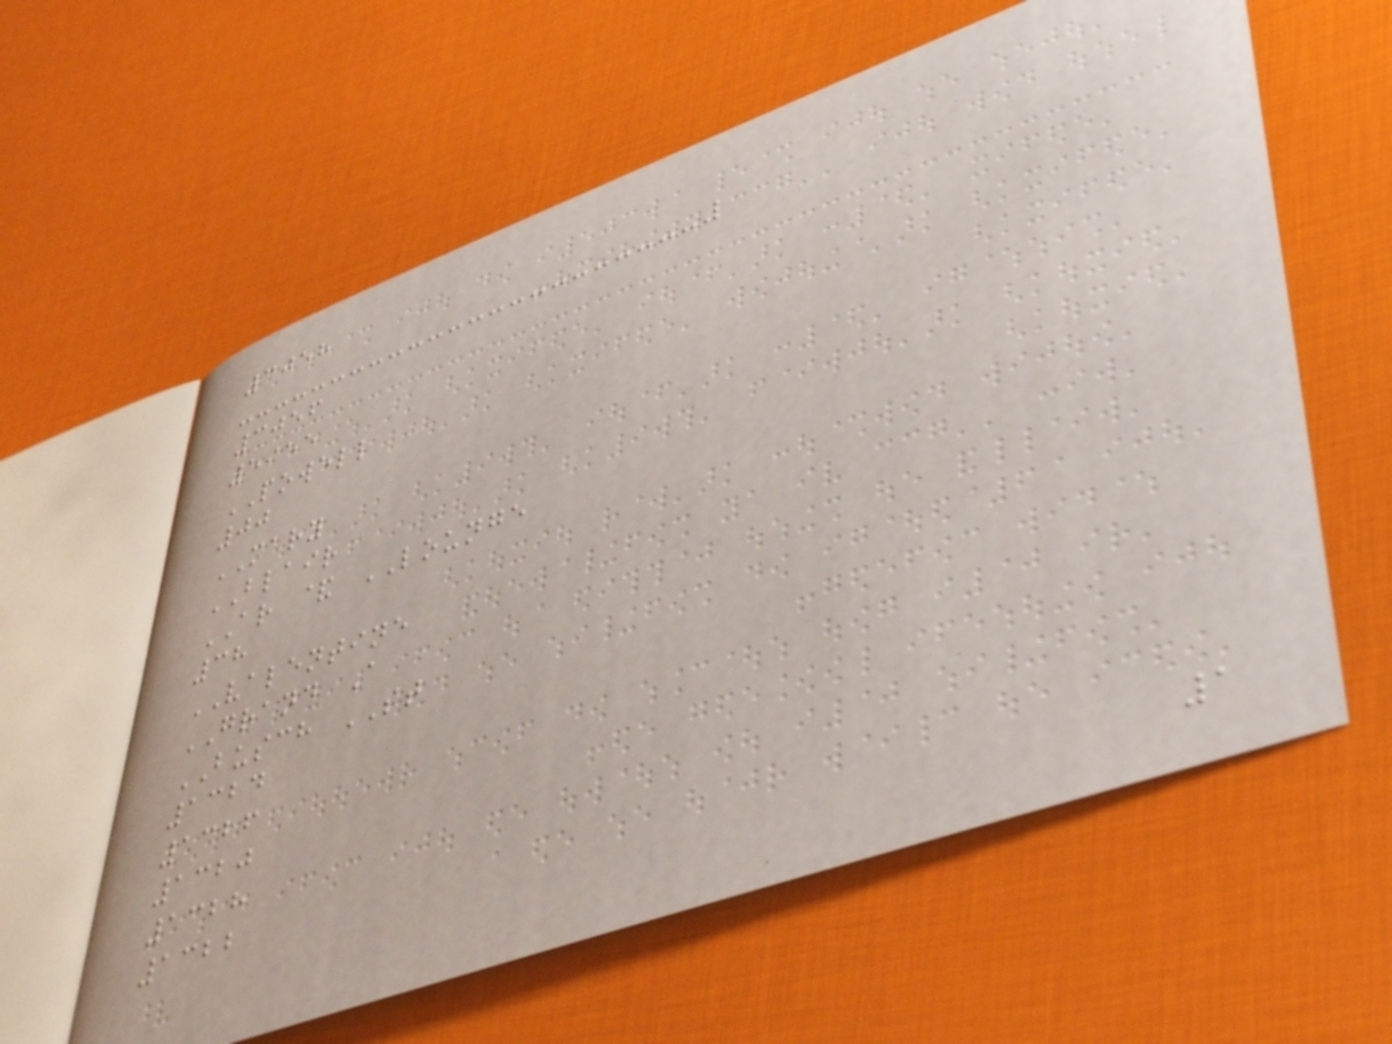3058
3056
5955
POWELL
00
MARY
BLAIR
AR & LOUNGE
38
VALENTINE
GRAND A
BUSCH ST
1324
1326
1320
1328
1322
1
